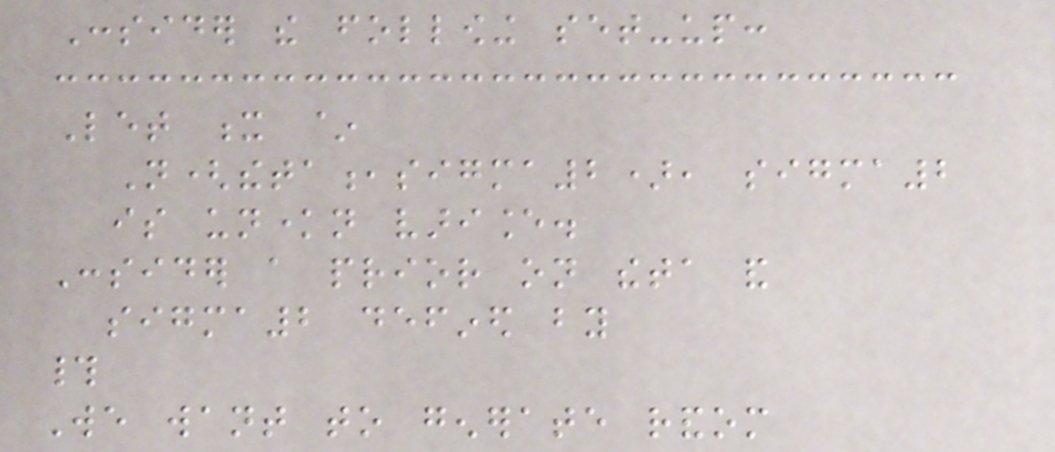Consider the following set-up:
Let x ~
N(theta,sigma2), sigma2
is unknown variance.
Consider a prior on theta and
sigma2 defined by
#
We want to generate random
